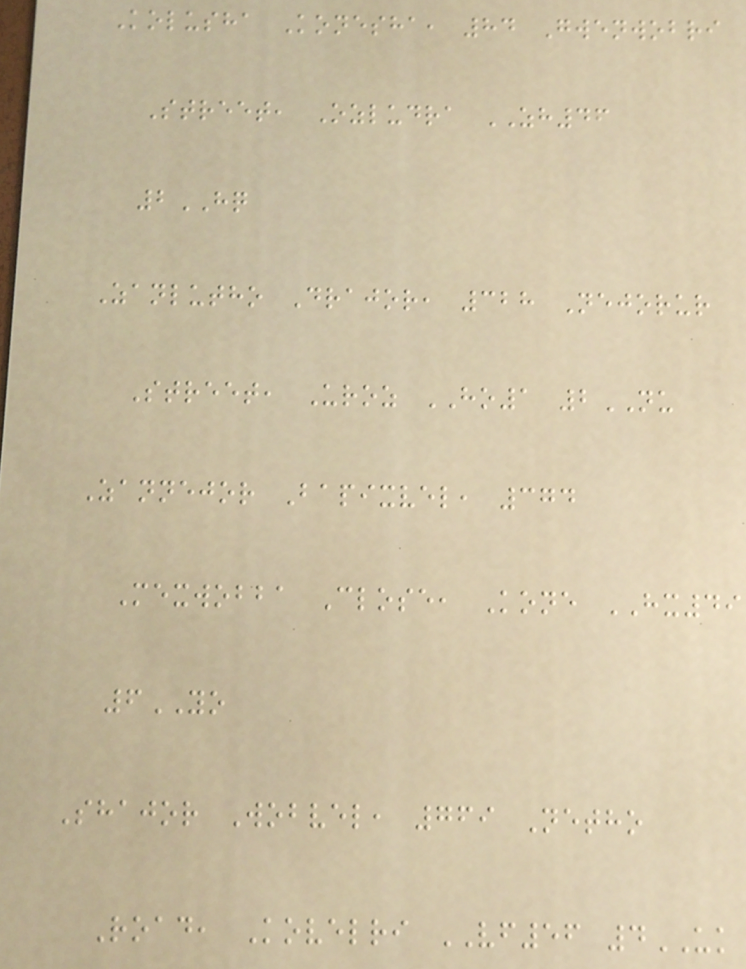Kolusha Konesha, 84 Gwenwobri
Street, Ozludra ZH46
2HQ
Zanlutho Drajor, 328 Nejorur
Street, Uroz HO1 2NU
Zannejor Bapixvel, 374
Mexwobba Close, Kone HX49
6YO
Shajor Wobvel, 769 Netho
Road, Kovelri VF56 4UK
